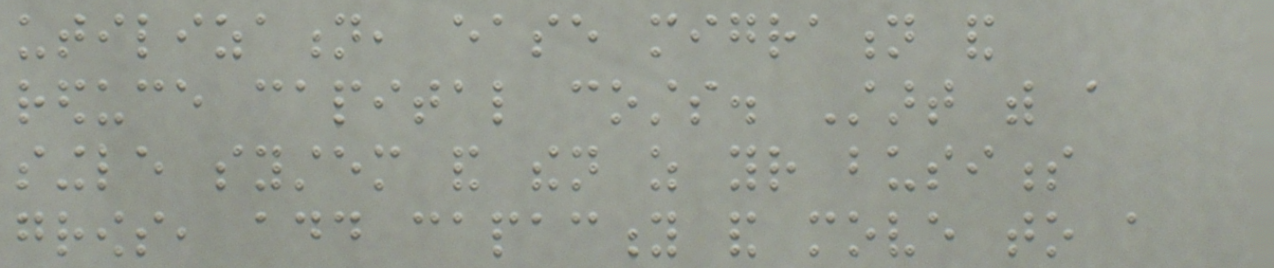utilization, ease migration and
reduce capital costs. Start with a
single system and then as your business
grows, add capacity and move to a
